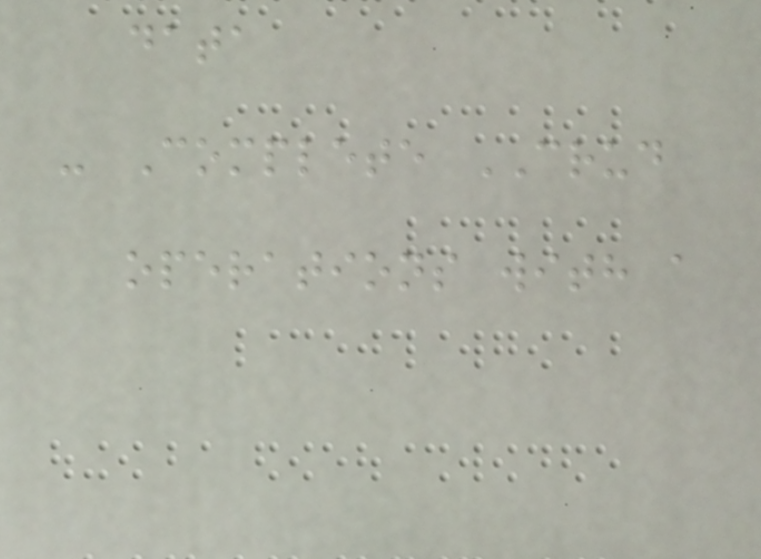data
- Complete CRUD
operations with a
